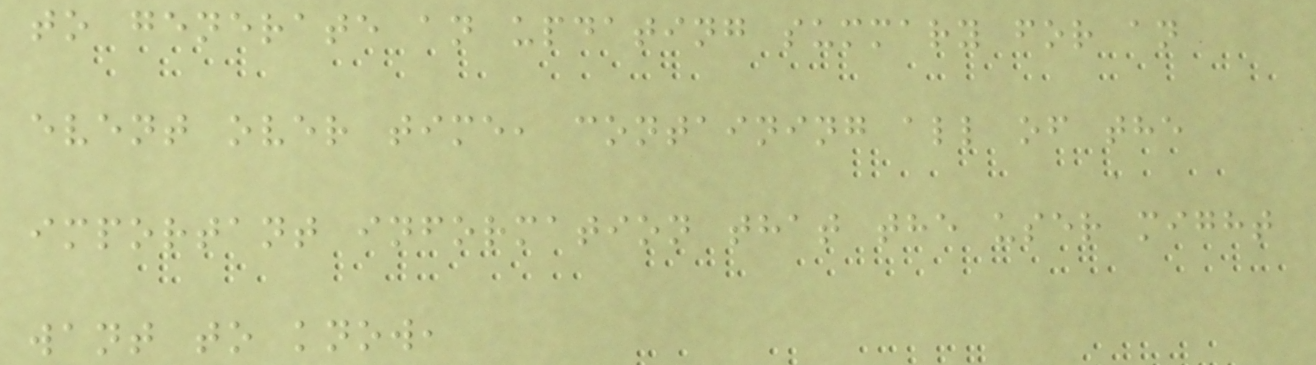to generate an updating summary for an
event over time, containing all of the
important information that the user might
want to know,
